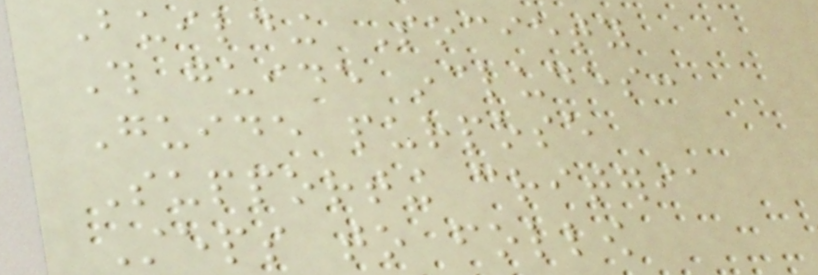Building Society
This guide includes:
Guide purpose
Supporting criteria
Steps to follow
